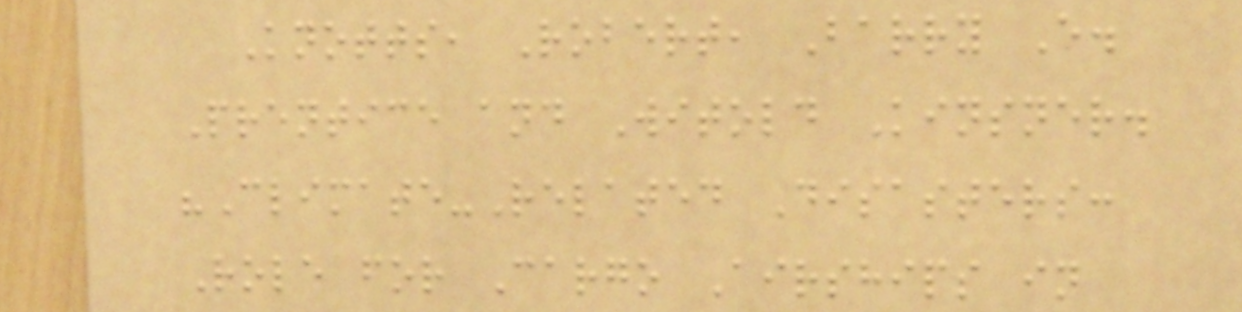Knotts, Robert, Barry E.
Prentice and Witold Kinsner.
"Climate-Related Disasters:
Role for Cargo Airships in
